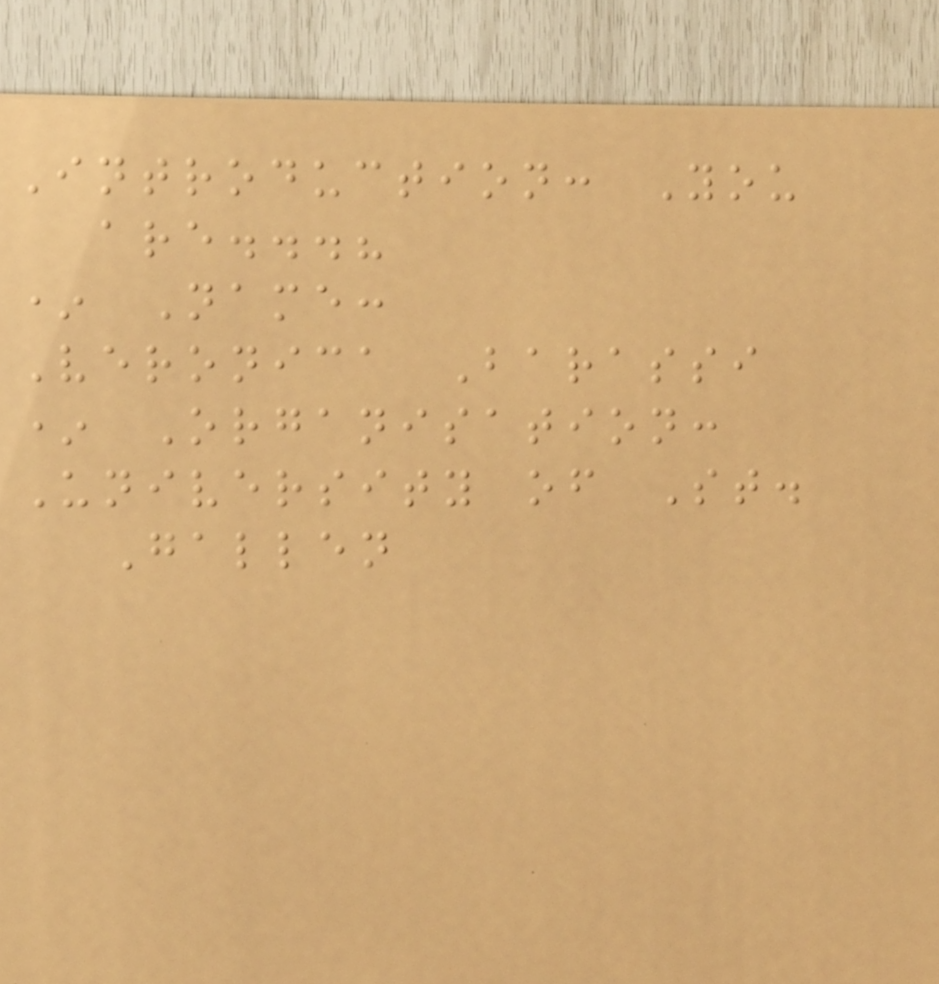Introduction: You
are...?
* Name:
Veronica Barassi
* Organisation:
University of St.
Gallen
